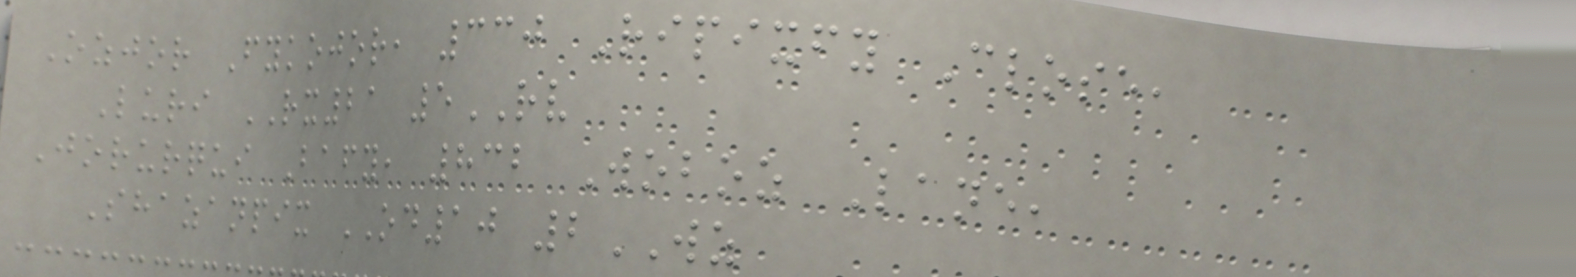Ozjor Fykojor, 330 Ripixfy Close,
Luri RX21 5RV
Jorurqui Bafy, 832 Woboz Lane,
Shazanpix OD10 2WZ
